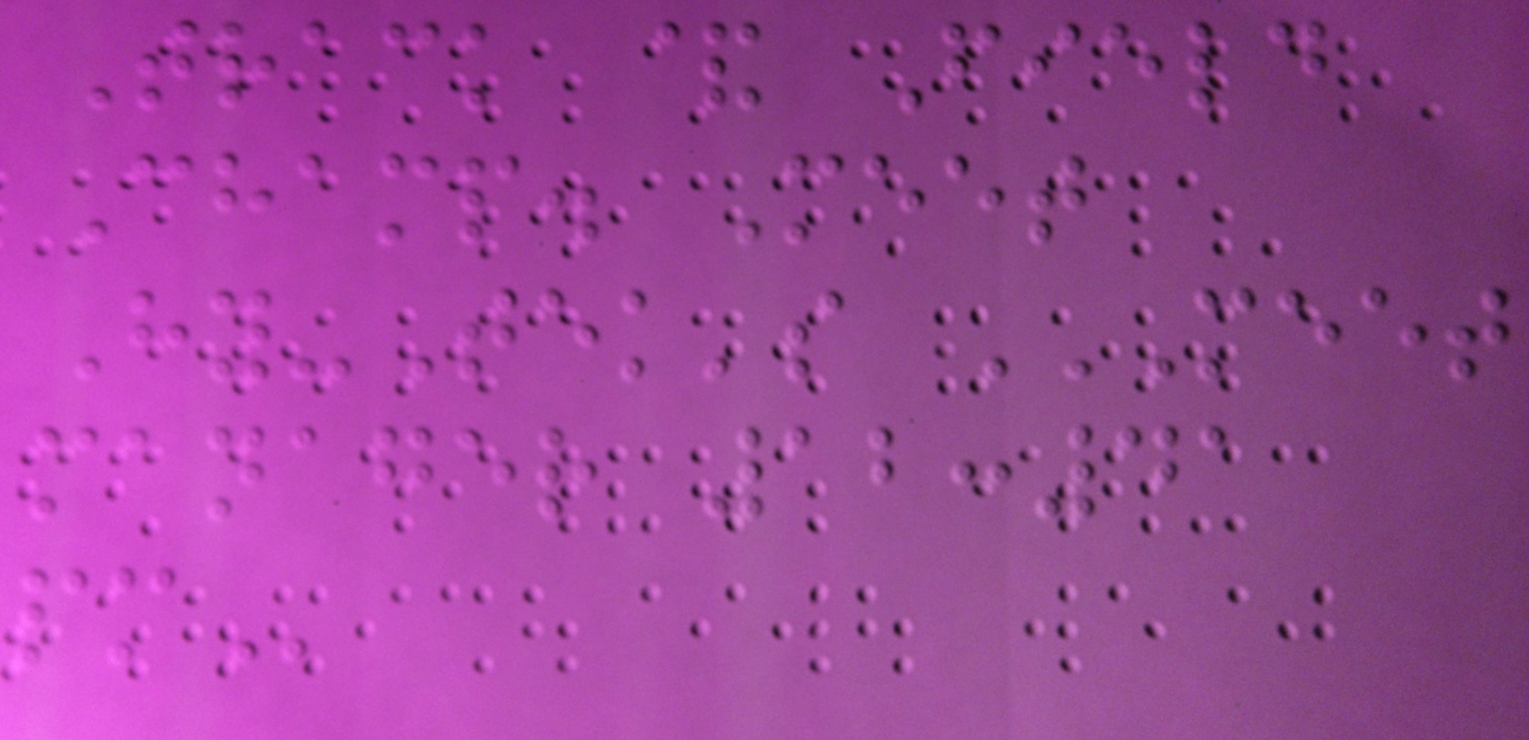Track & Field
Champ. Meet
Hy-Tek's MEET
MANAGER 12:41
PM
